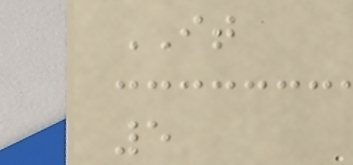IT
5
